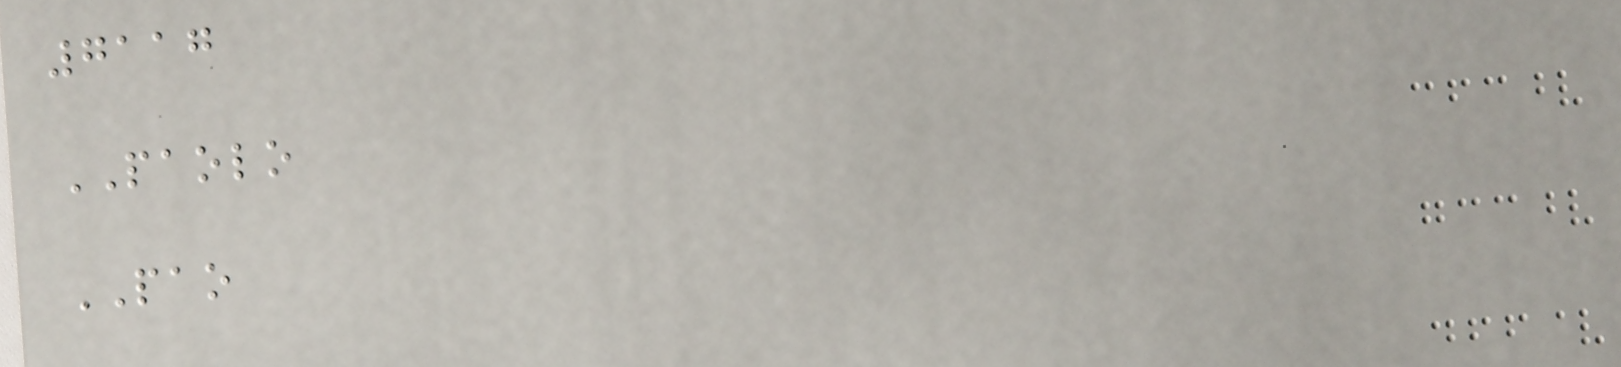7117
PAOLO
PAO
